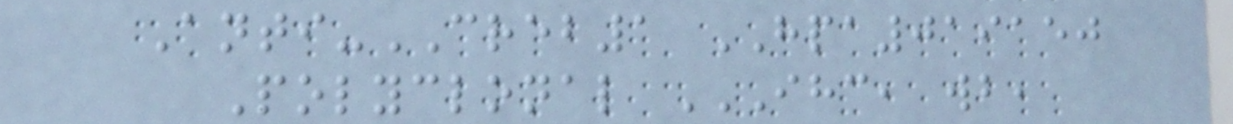Anti-CREB1 HPA019150
Polyclonal IHC, WB,
